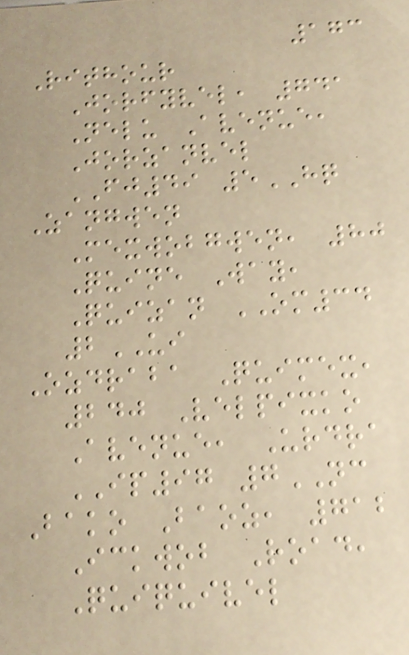173
Rithour
Jorfyvel, 741
Nelu Avenue,
Jorzanvel
FJ49 5HQ
Zangwen
Mexwobgwen, 80
Quine Way,
Quizan OM34
2UI
Ozdraba Quimex,
240 Velpixko
Avenue, Urdra
IP97 7NC
Bako Baoz, 712
Ickwob Road,
Quiquivel
